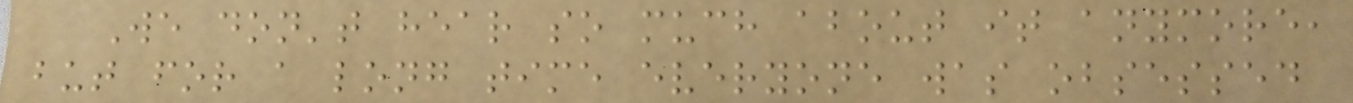We don't hear so much about it anymore,
but for a long time everyone was obsessed
